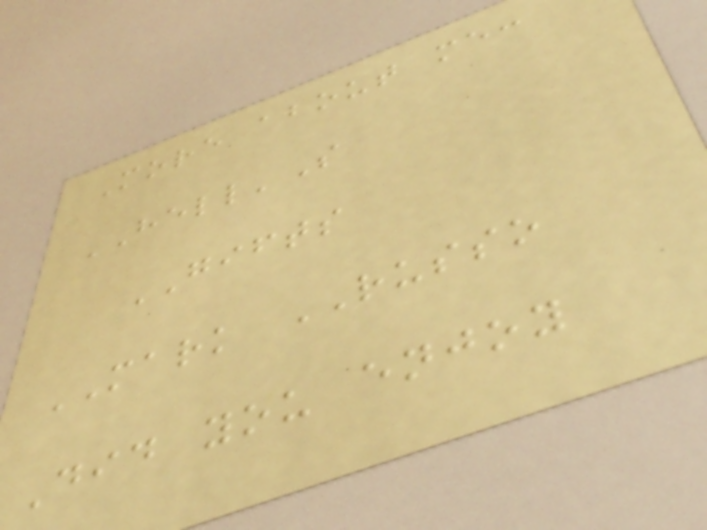More about me:
HELL'S
GIFTS
MARK RUSSO
Did you enjoy
